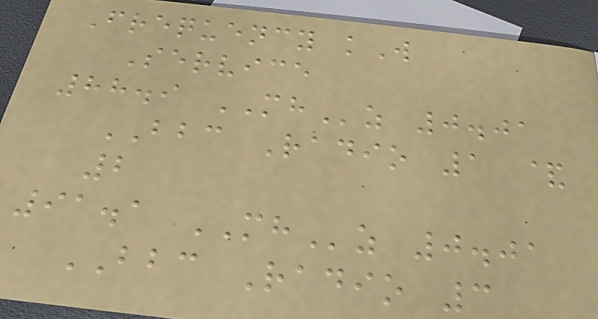Frequency kW
Service
88.9 MHz 0.01
BBC Radio 1 &
2
91.1 MHz 0.01
BBC Radio 3
